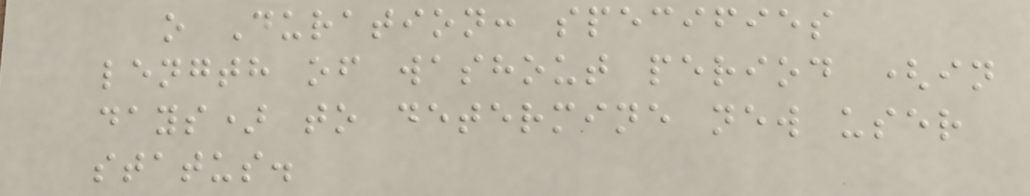o Duration: specifies
length of washout period (in
days) to determine new user
status.
